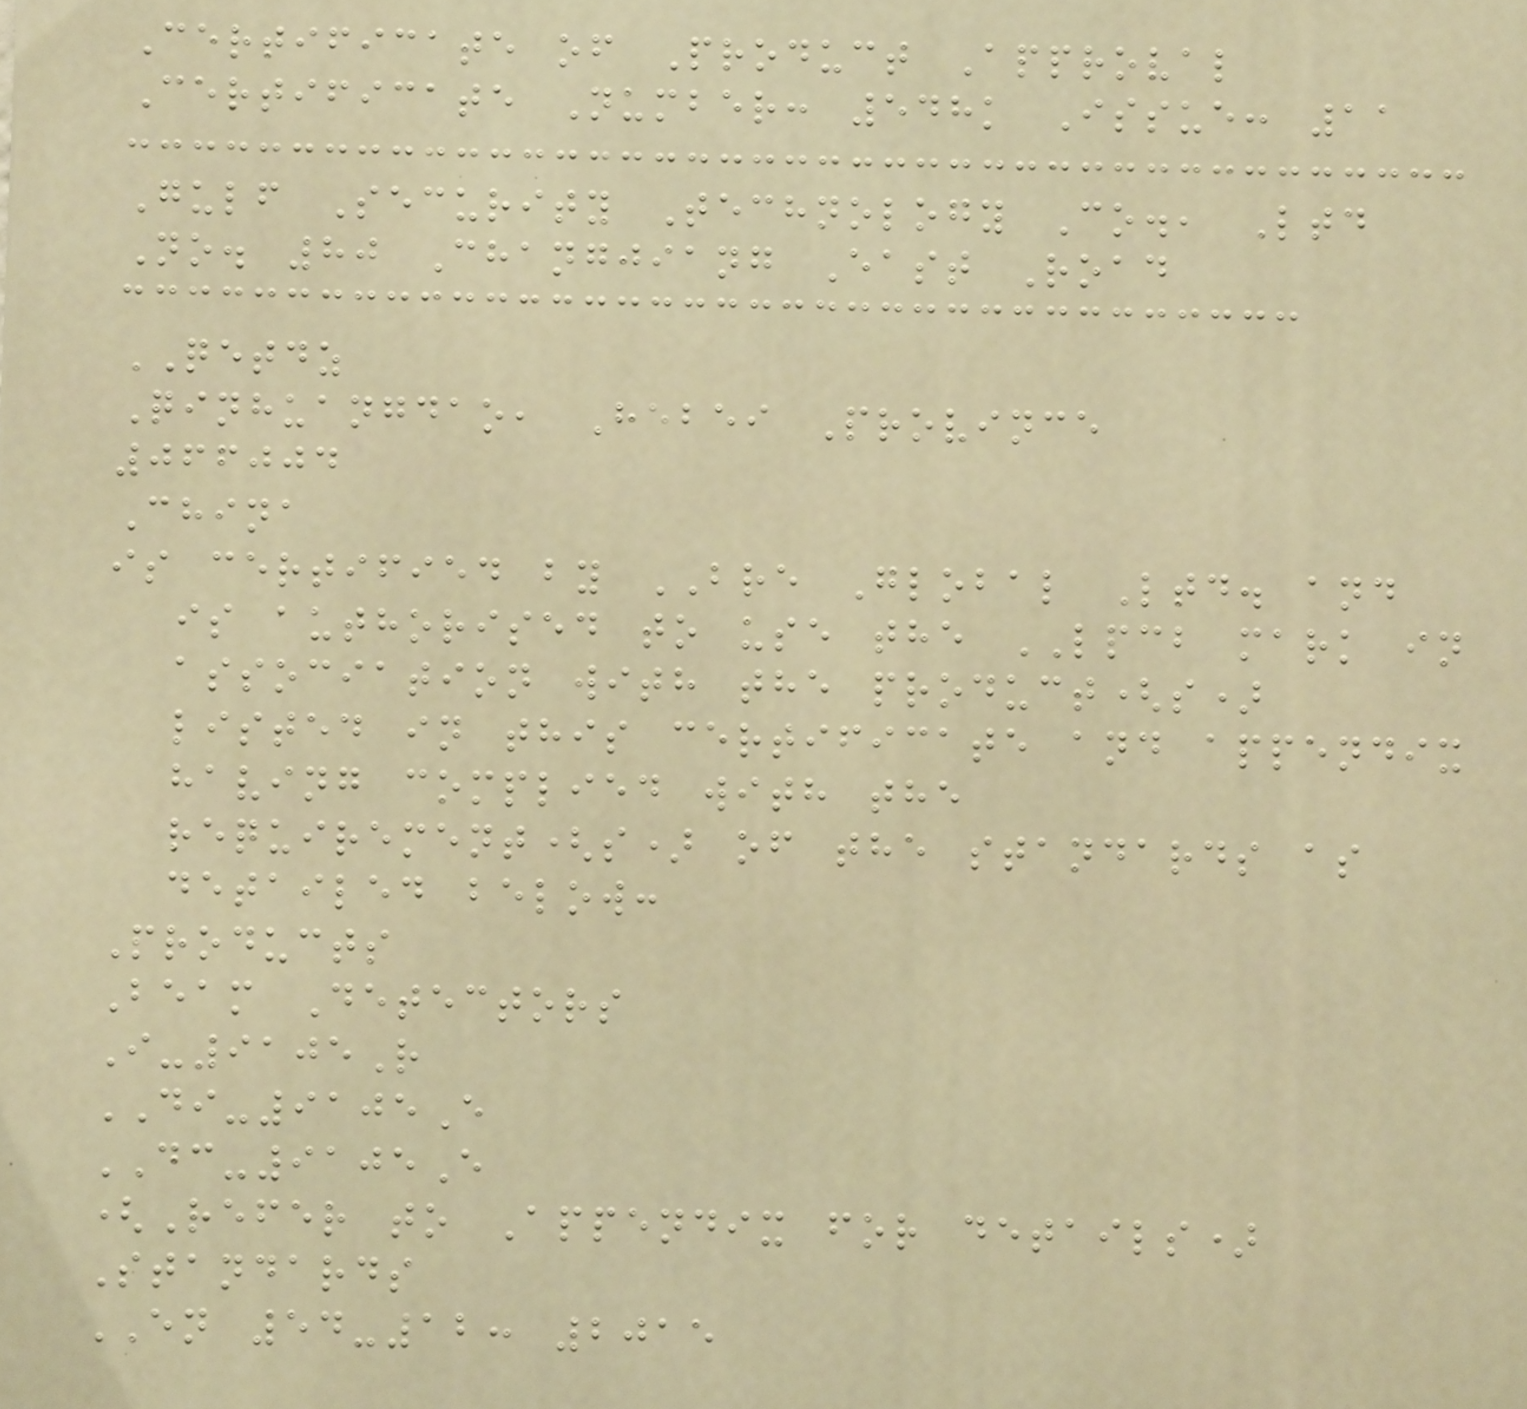Certificate of Product Approval
Certificate Number: 548k Issue: 11
Gulf Security Technology Co., Ltd
No. 80 Changjiang East Road
QETDZ
Qinhuangdao, Hebei Province
066004
China
is certified by BRE Global Ltd. and
is authorised to use the LPCB mark in
association with the product(s)
listed in this certificate and appendix
having complied with the
requirement(s) of the standards as
detailed below:
Products
Beam Detectors
I-9105R
DI-9105E
DC-9105E
(Refer to Appendix for details)
Standards
EN 54-12: 2015
